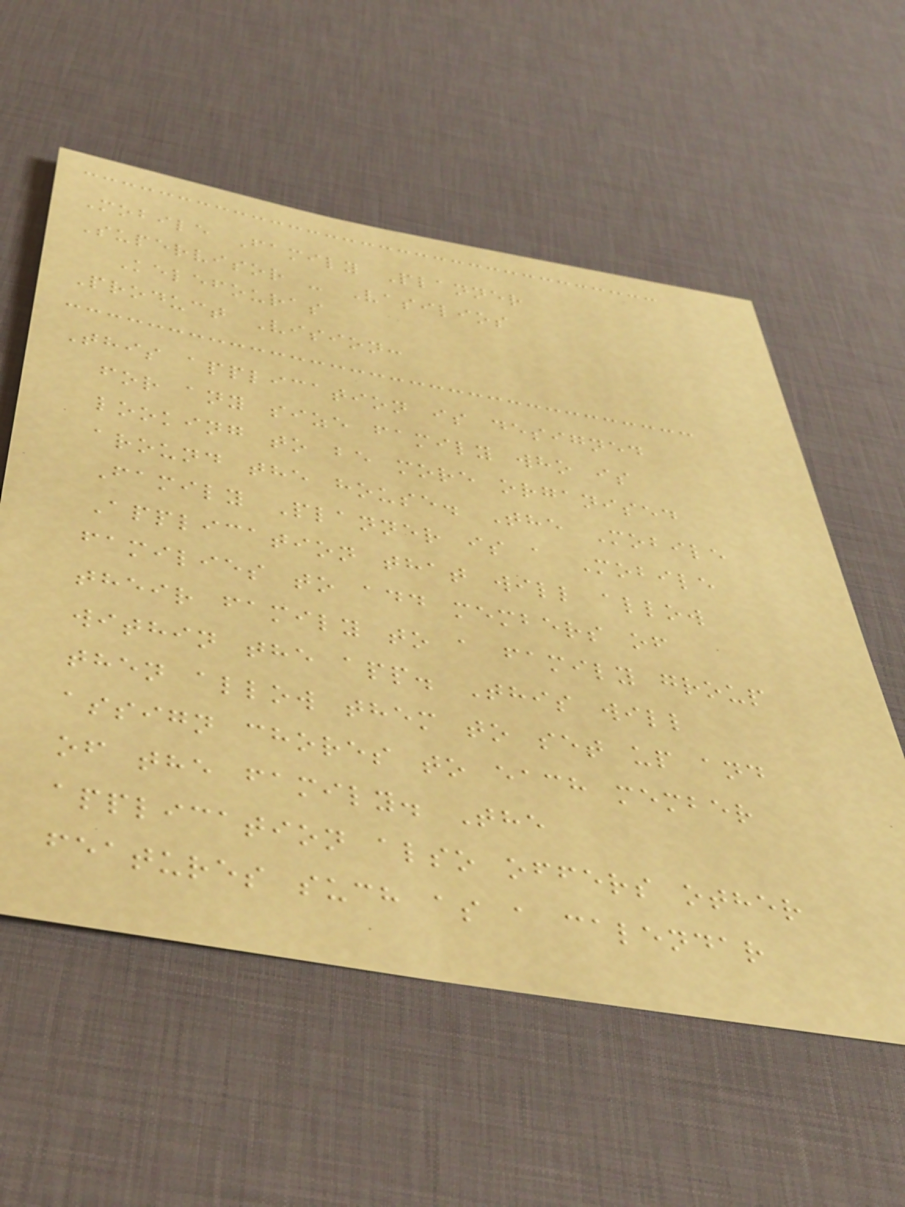Mobile Family Planner
Supervisor - Vasilios
Kelefouras
Product Vision:
This application is designed
for any size family who is
looking to be more organised
around the house. The Mobile
Family Planner is a Mobile
Application that will allow
families to add members of
their family to a family group
within the app. This will
then allow them to set up and
assign chores to each member
of the family. The
application also offers other
features such as a calendar
